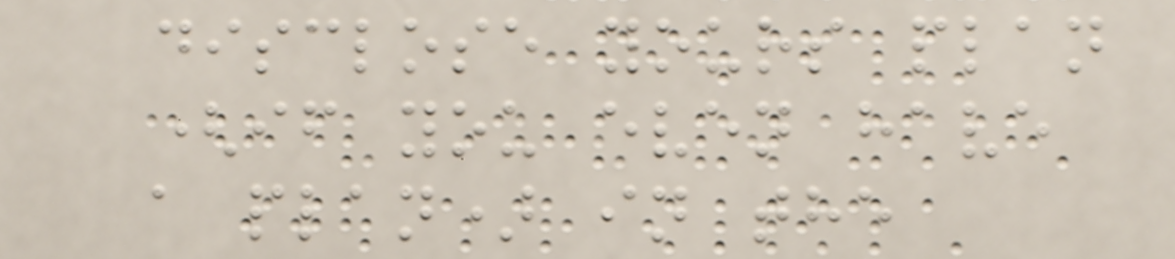disclose yours plan
(if you even have
a plan) in the
